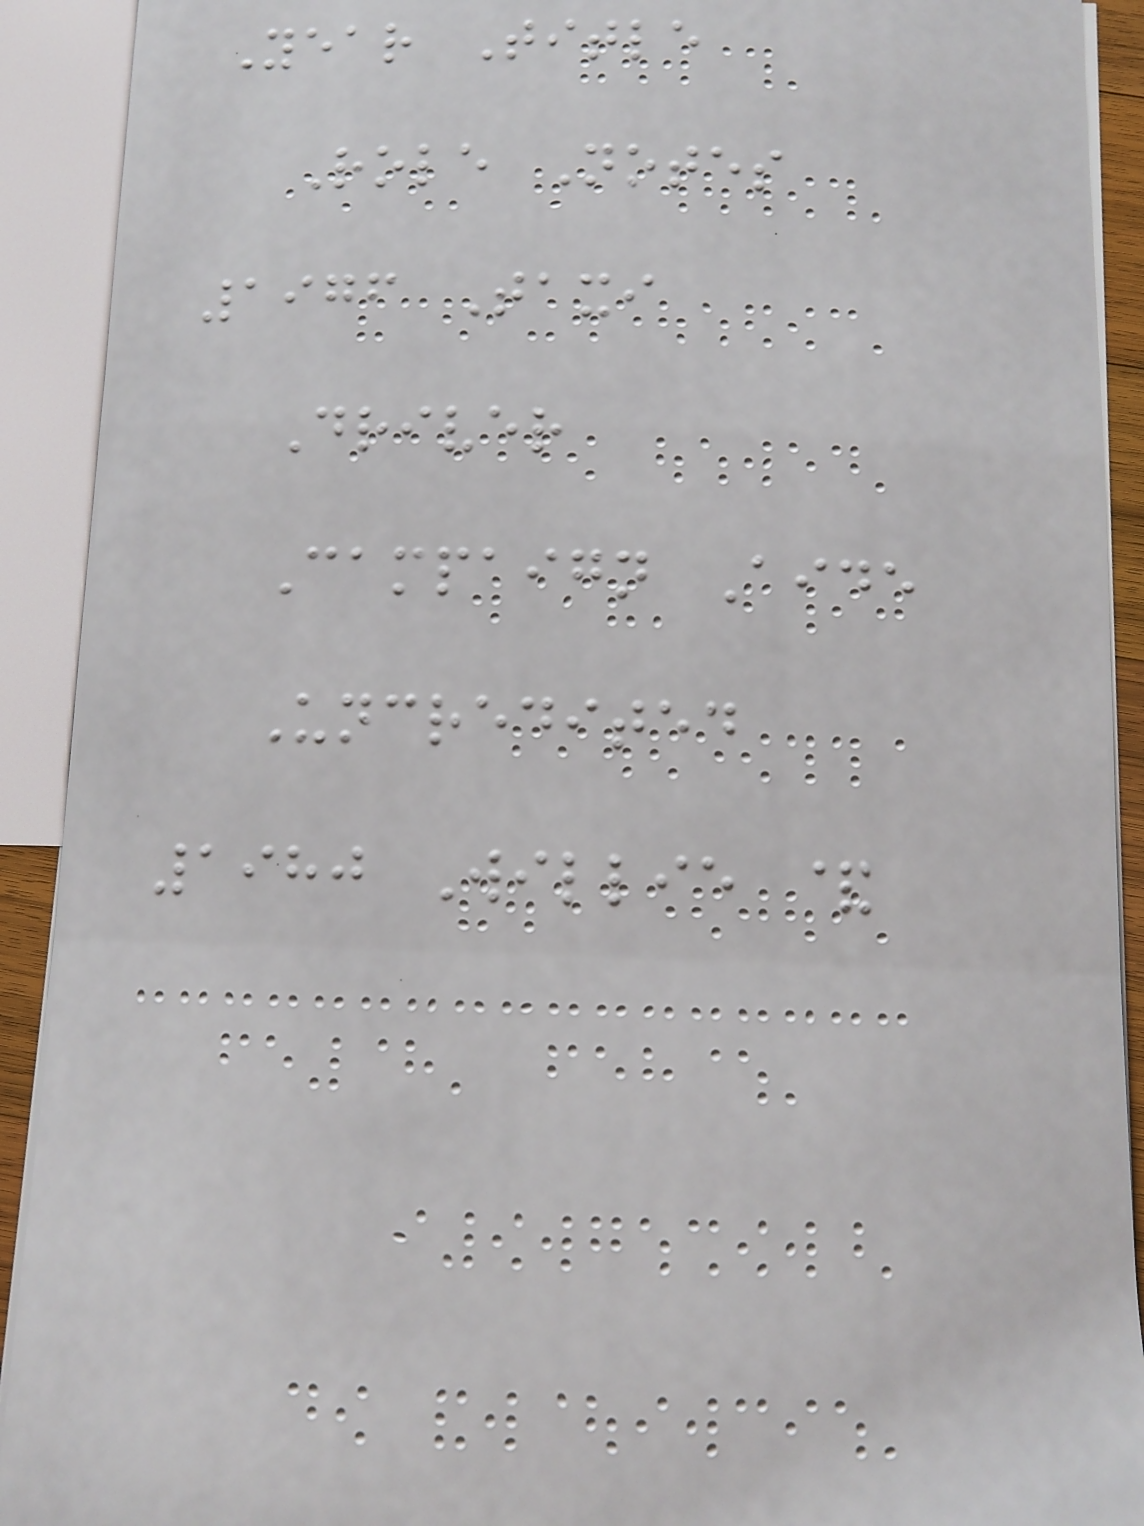Year Title
Role Notes
1976 Taxi
Driver
Campaign Aide
Uncredited
1980 Willie &
